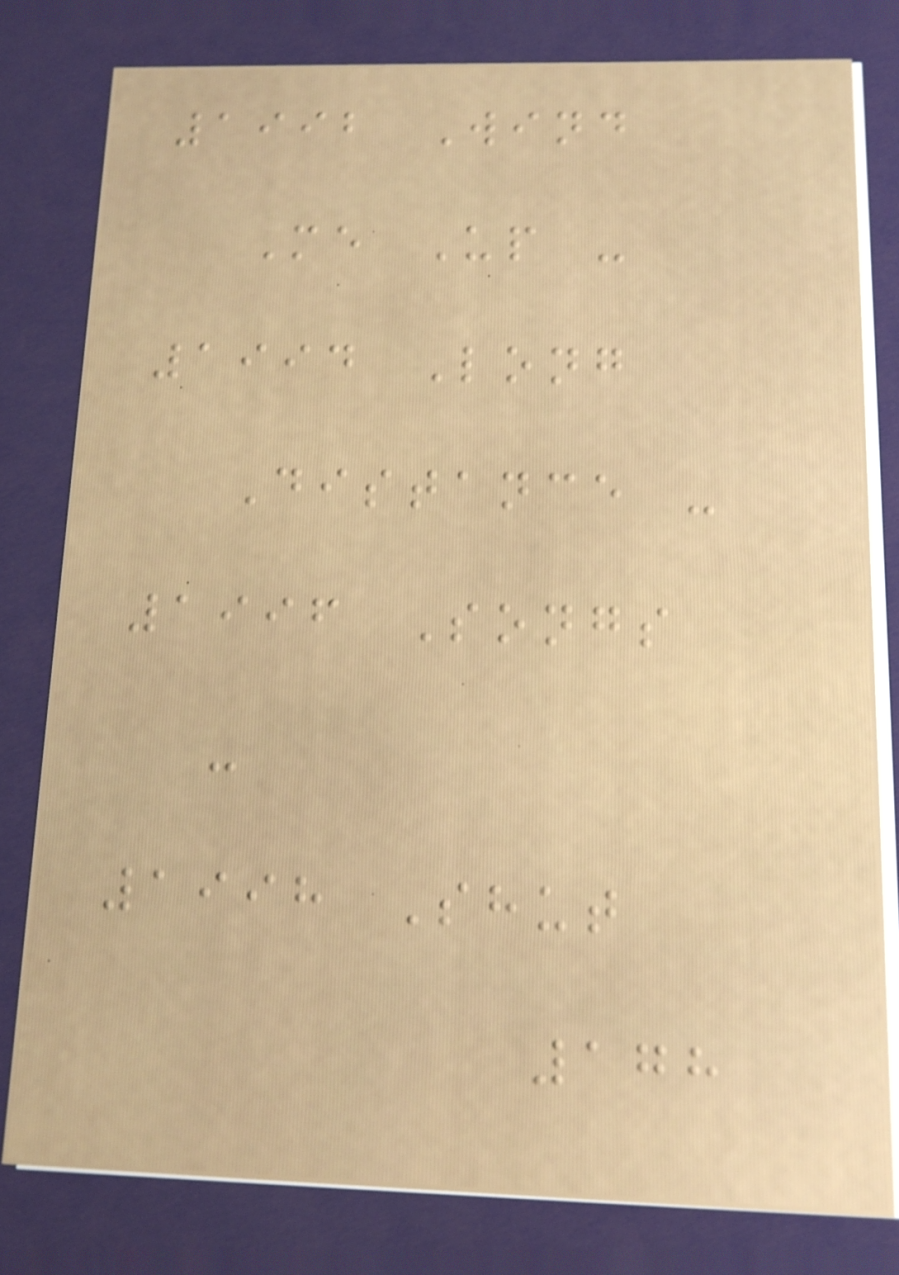1992 Wind
Me Up -
1994 Long
Distance -
1996 Songs
-
1998 Shut
178
